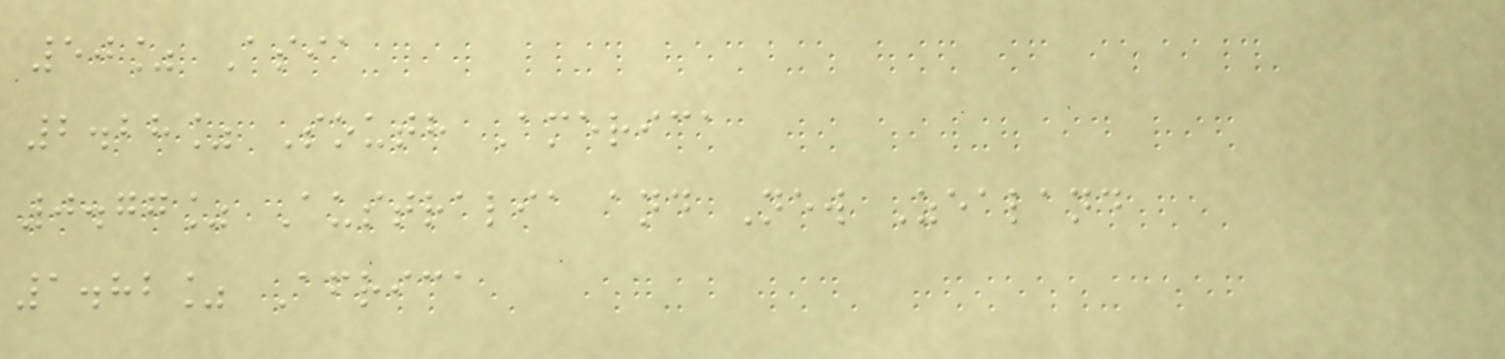50% Asia
2.28% South America
0.77% Australia and New Zealand
1.82% Africa
